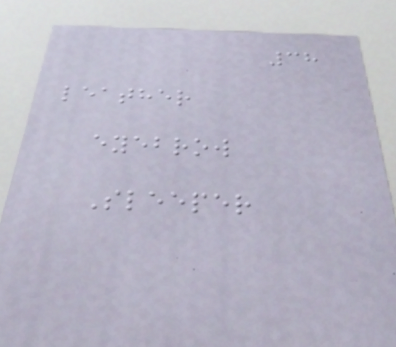38
leather
eyebrow
Sleeper
